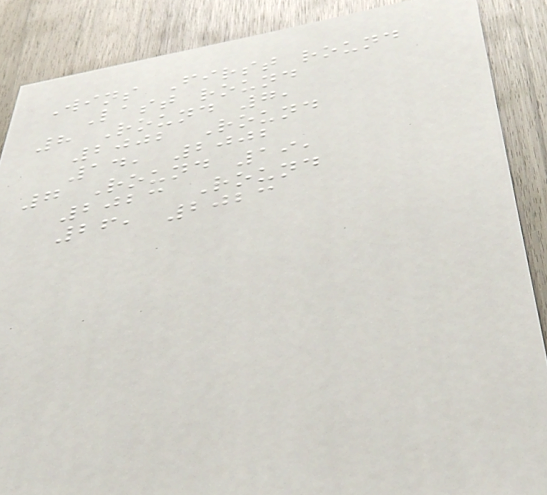Wins First round
Last round
8 Round 7,
2002 Round
14, 2002
7 Round 19,
2023 Round
26, 2023
